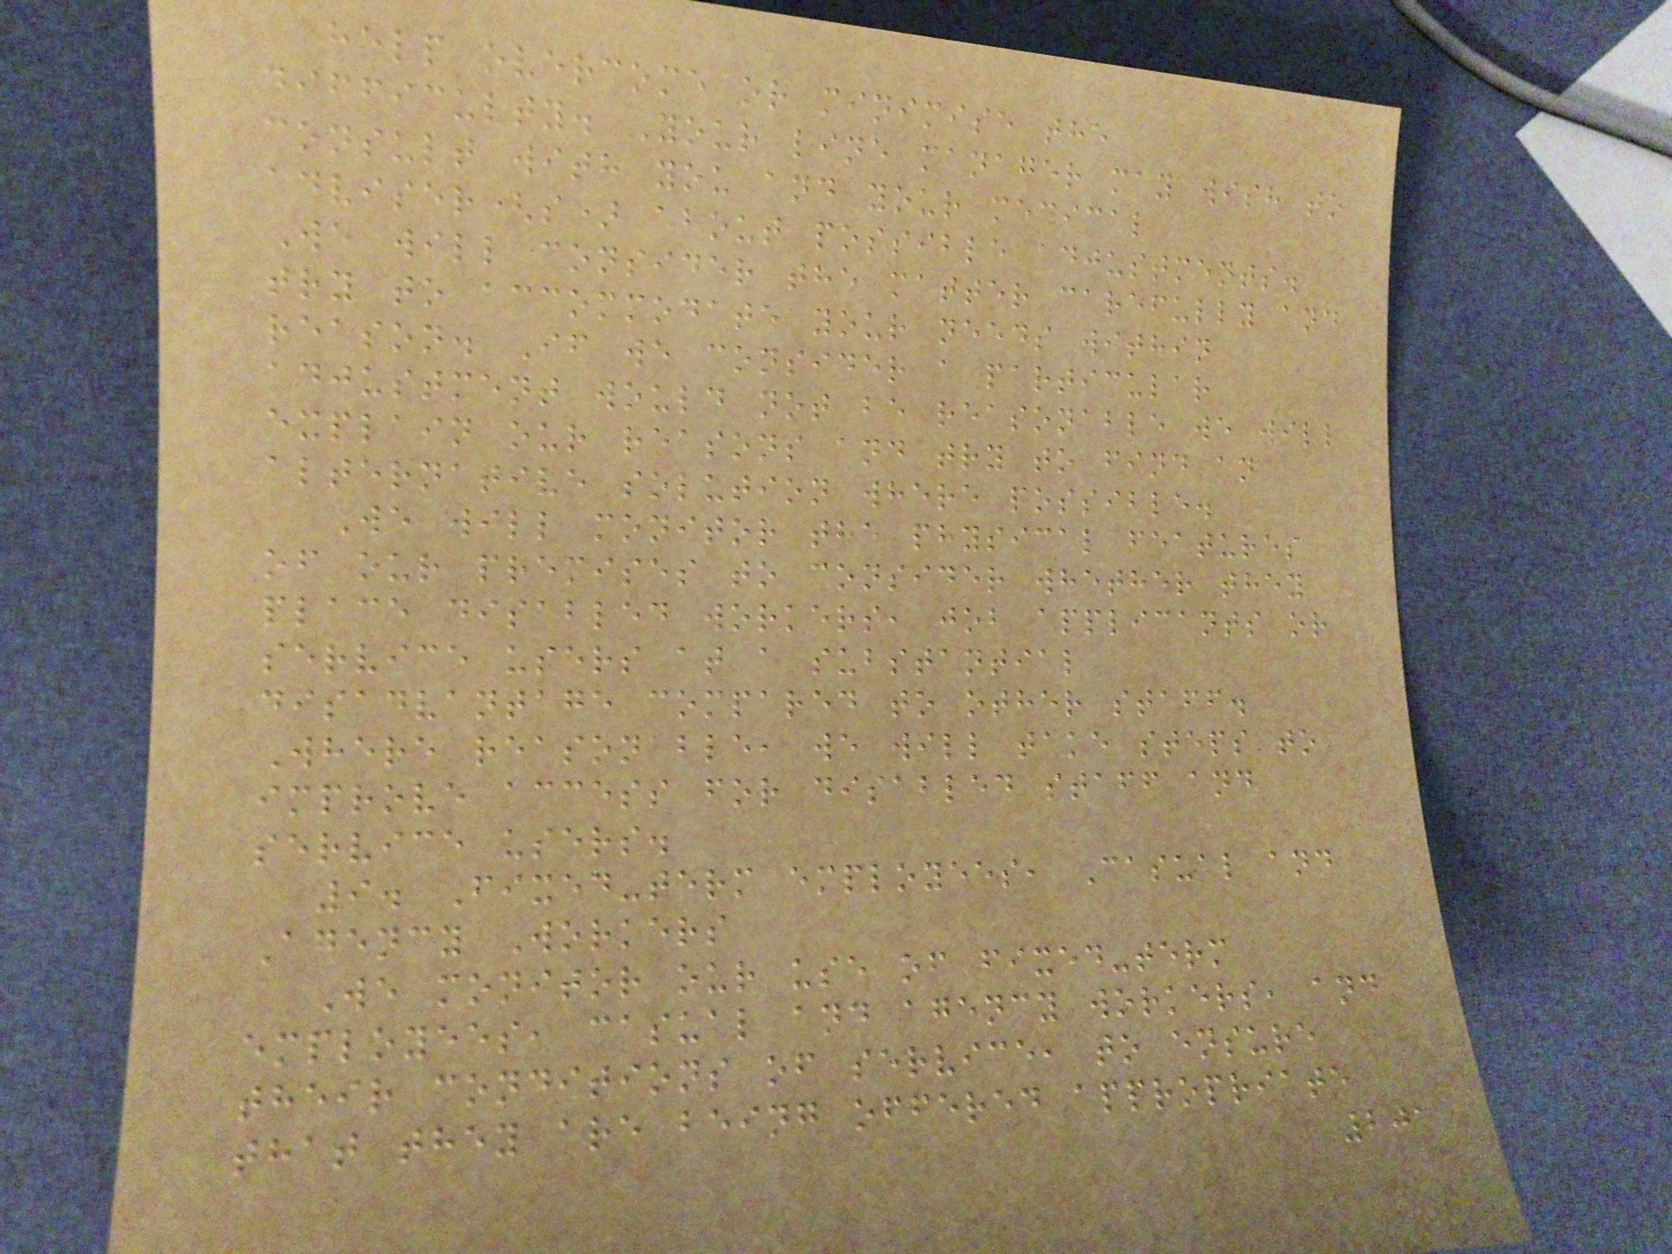help overcome or minimise the
difficulty. Your line manager may wish to
consult with you and your medical
adviser(s) about possible adjustments.
We will consider the matter carefully and
try to accommodate your needs within
reason. If we consider a particular
adjustment would not be reasonable we will
explain our reasons and try to find an
alternative solution where possible.
We will monitor the physical features
of our premises to consider whether they
place disabled workers, job applicants or
service users at a substantial
disadvantage compared to other staff.
Where reasonable, we will take steps to
improve access for disabled staff and
service users.
9. Fixed-term employees, Casual and
Agency Workers
We monitor our use of fixed-term
employees, casual and agency workers, and
their conditions of service, to ensure
that they are being offered appropriate
201
